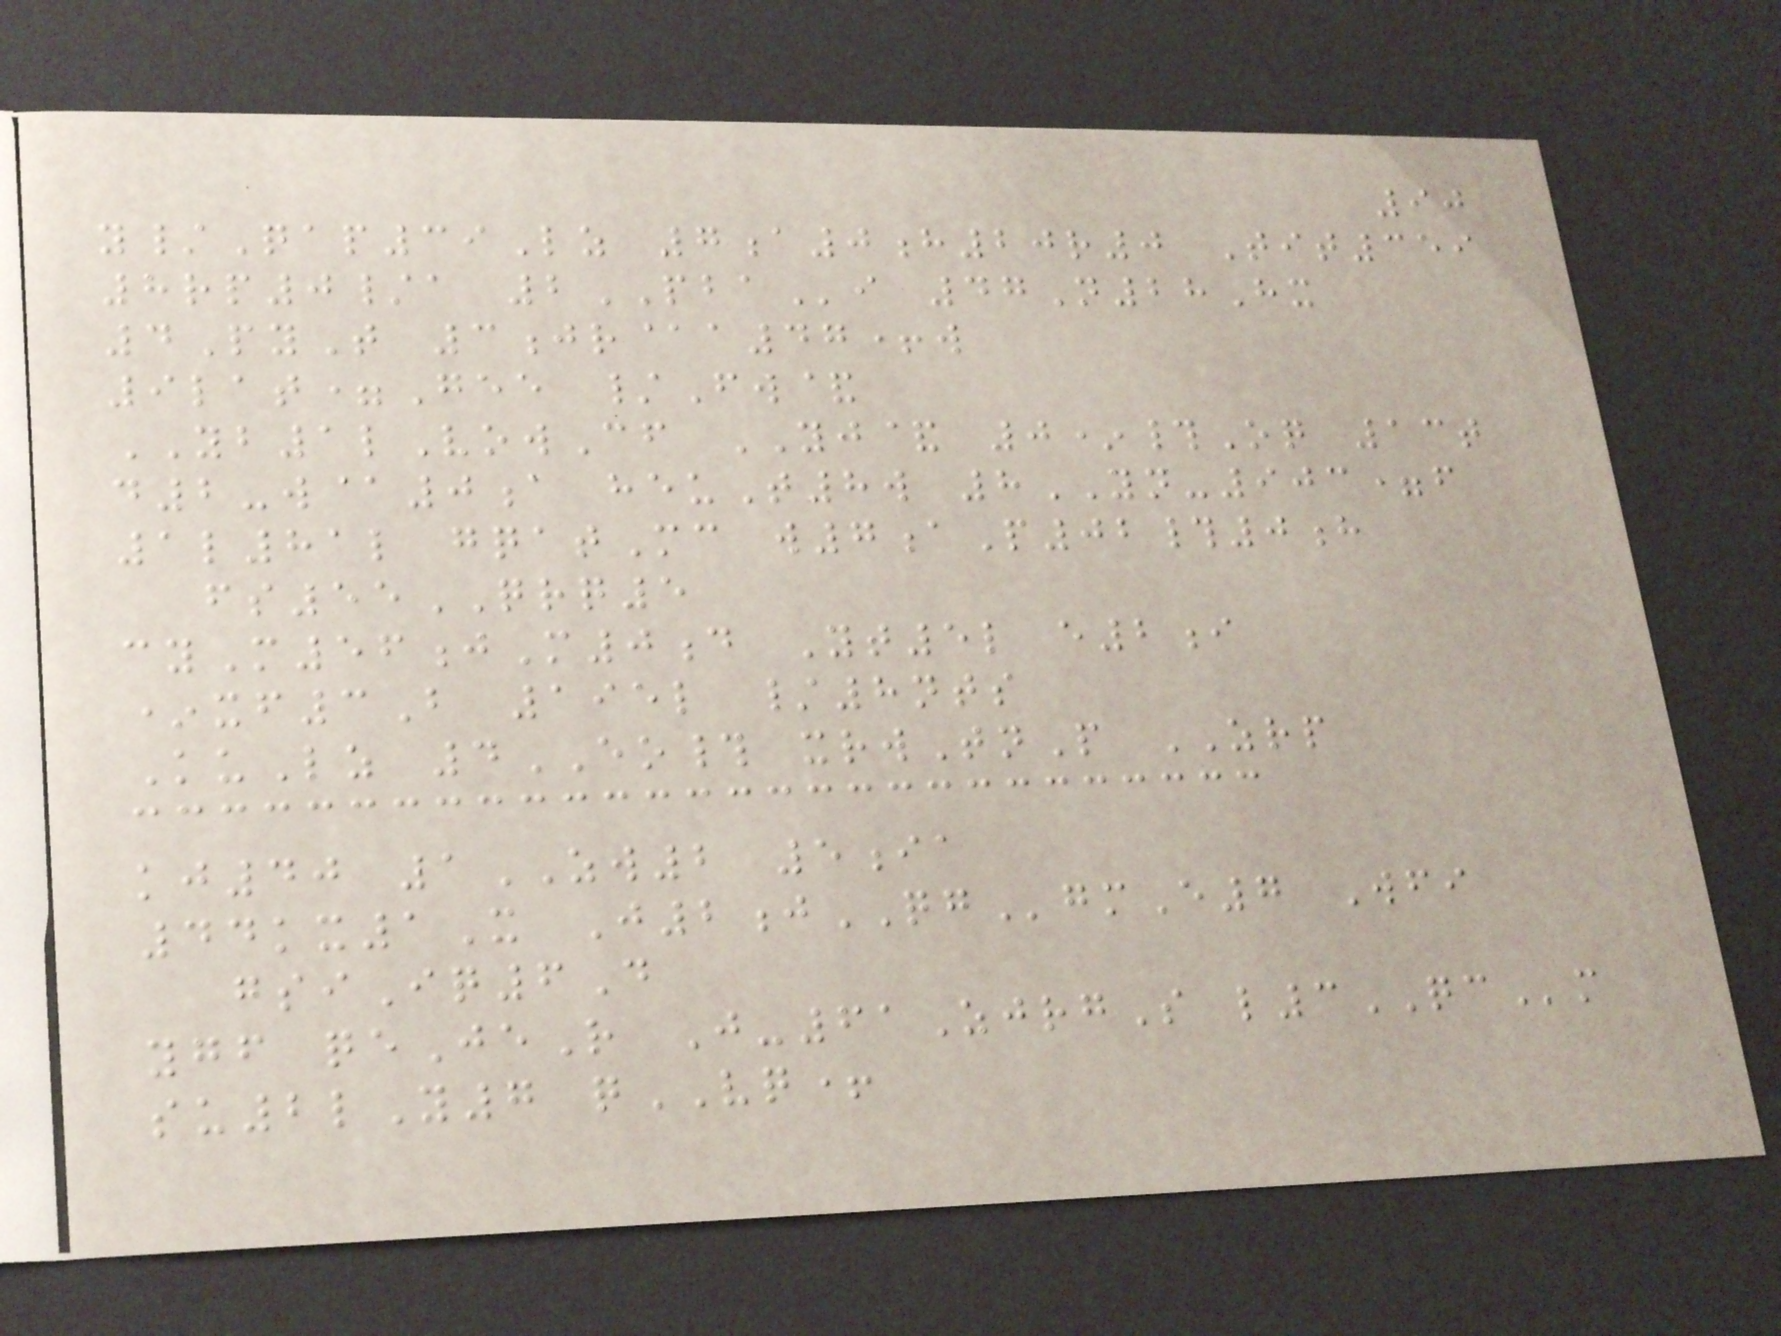90
y/Qap39Lz 7a0h20r0 Tit359
8rp0/a 2PBAi 47N28Hx
4PyT 3jr@a47+w
9lat=Gee /Fw&
YB1lVowCf YJ& 0*#Oq 13t
d2-w@0a heuT8w 8YN-903=f
1l81l gqatMc w7aP02#0h
fs55QRQ5
cyM56jM0d Yt5l e2i
*xf3B 195l /8nts
KuLz 4EO# xrwTnP ZRP
kj40 1ZW2 5ia
44kx1X J2jQGgmE7 Wfi
gsiIq6D
ygf qeJeR J-61ZjrgS l3QCm
su2lY7 qVQ+
